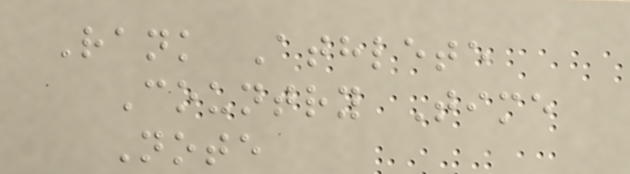Rank Athlete
Country Time
Note
